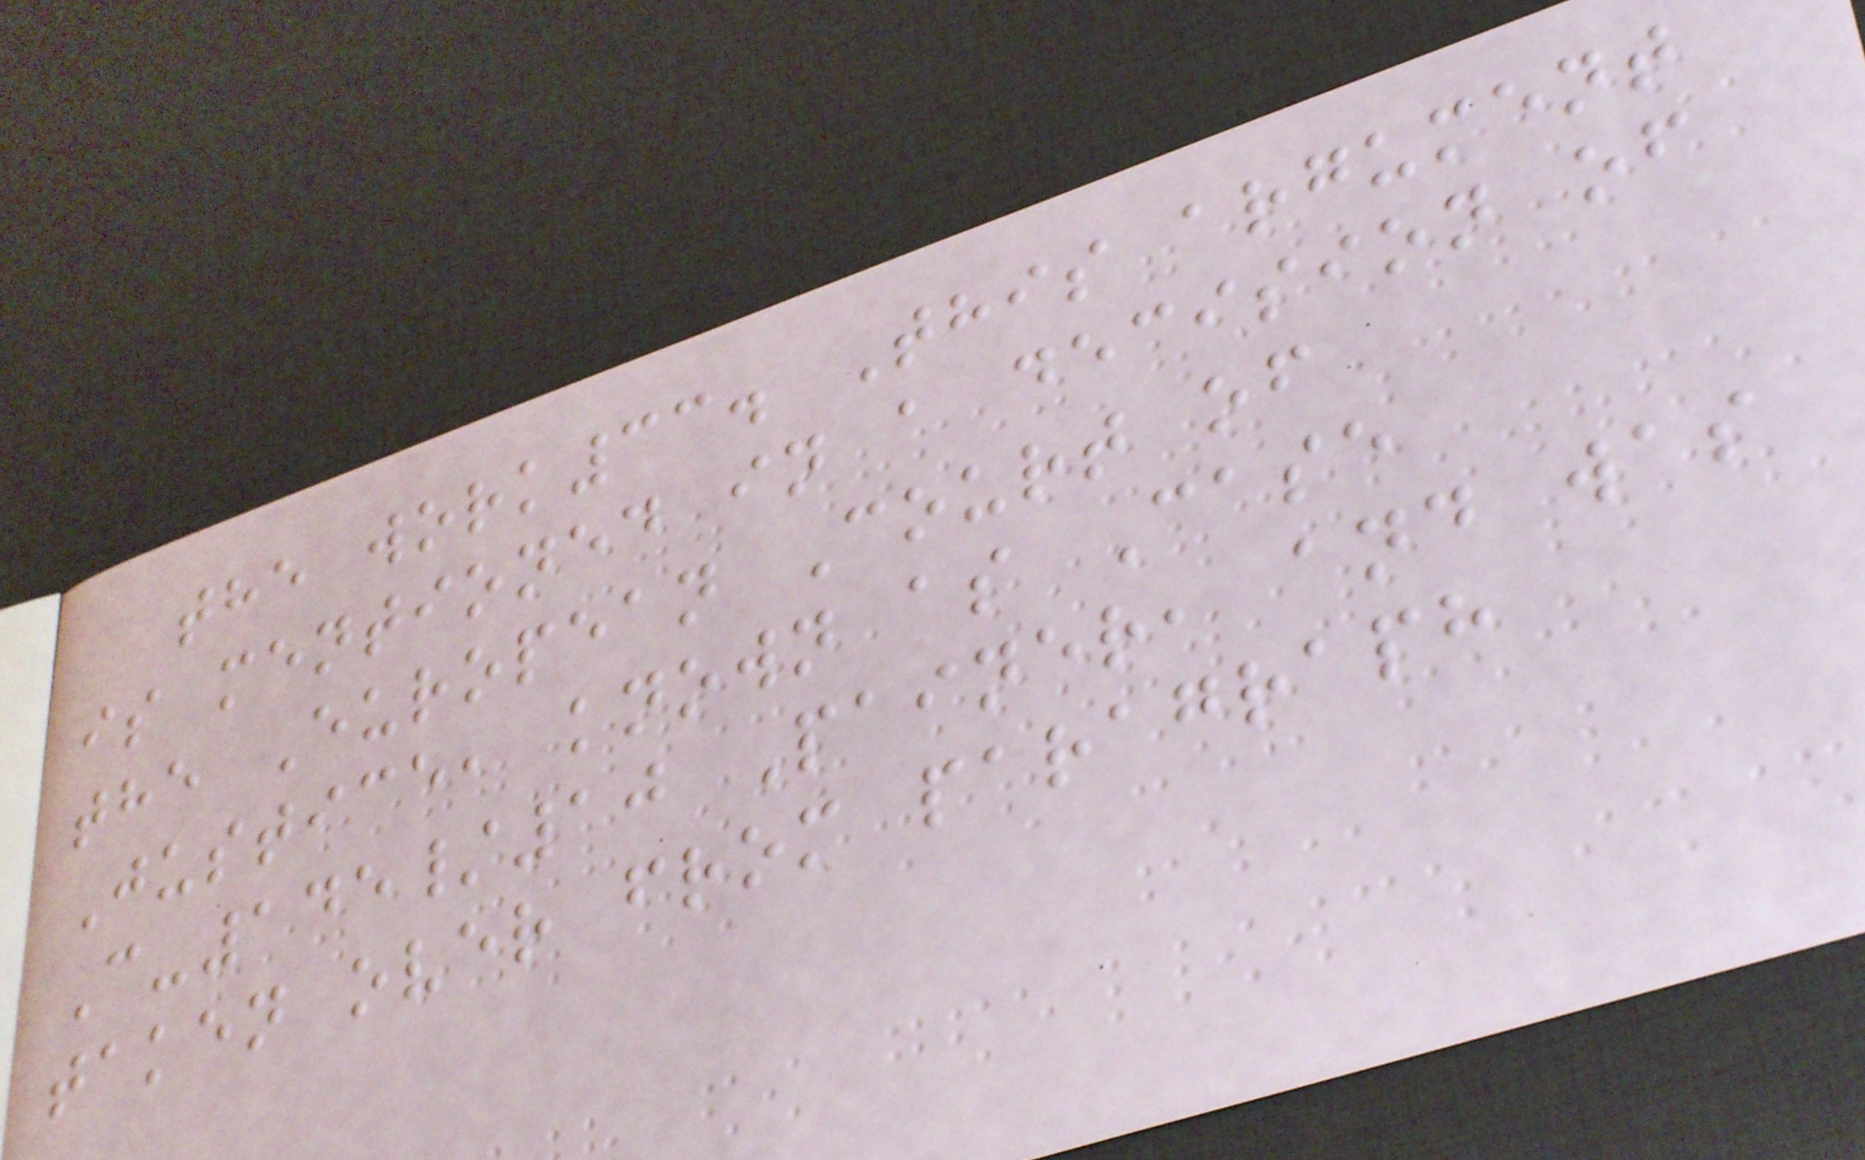the work33. This argument
is mentioned in a decision of
the European Court of
Justice, known as Case
C-145/10 Painer, and was
taken over from paragraph
